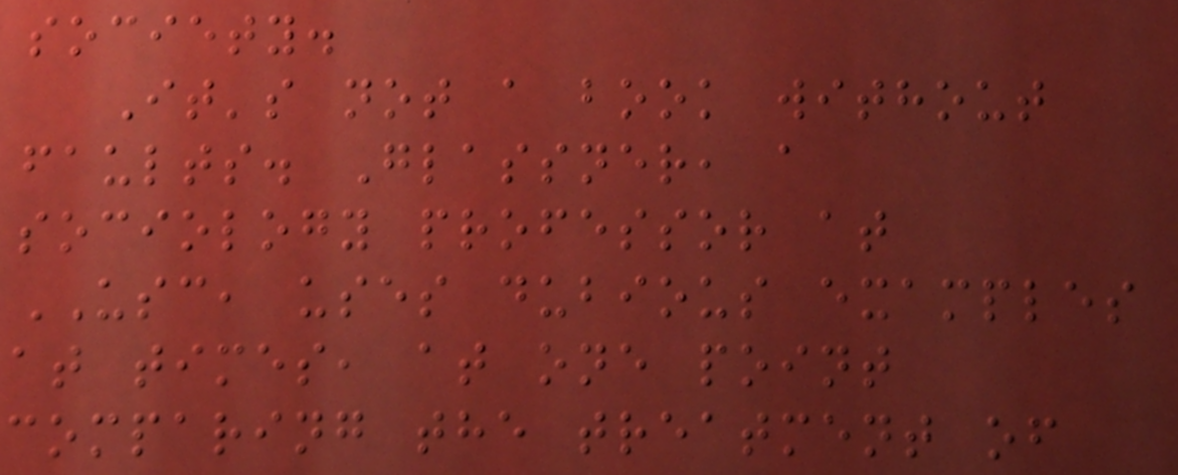society.
It's not a book without
faults. Glassner, a
sociology professor at
USC, uses dubious examples
at times, at one point
comparing the treatment of
